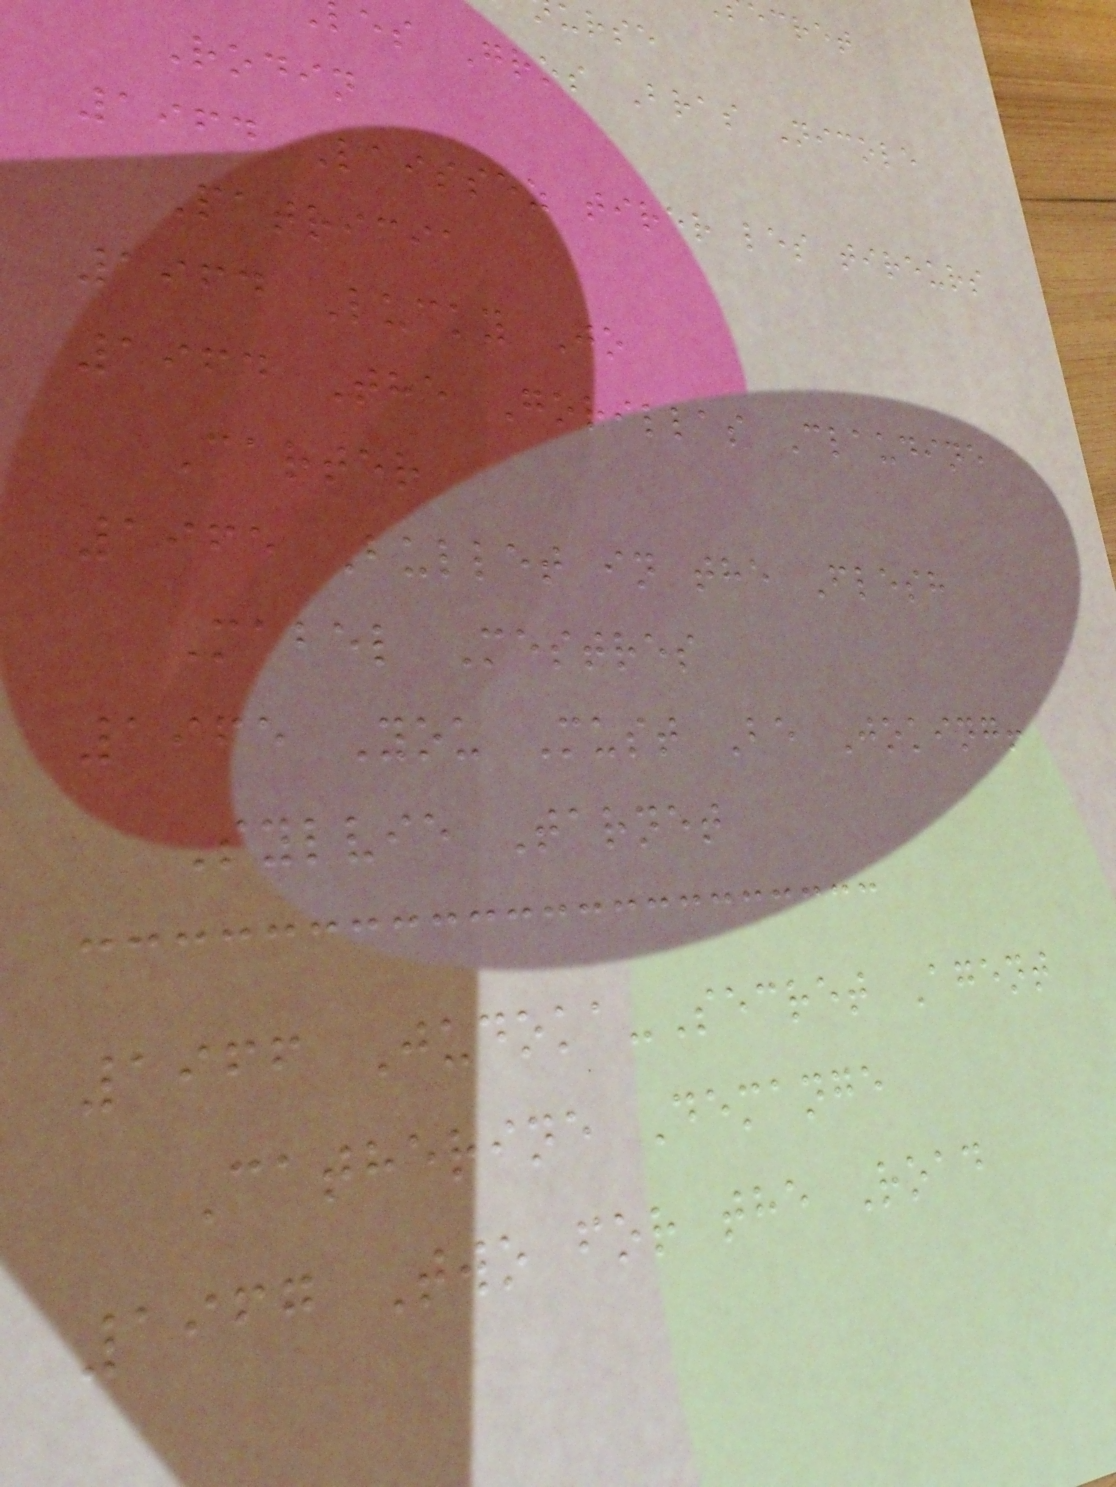es Gros Bras Nicole
Rodin
1964 Laissez tirer les tireurs
Patricia
1964 Lucky Jo
1964 The Gorillas Claudine
Carter
1965 Bullet in the Flesh
Mabel Mestres
1965 You Must Be Joking!
Sylvie Tarnet
1966 Judoka-Secret Agent
Catherine Demange
1967 Two for the Road
